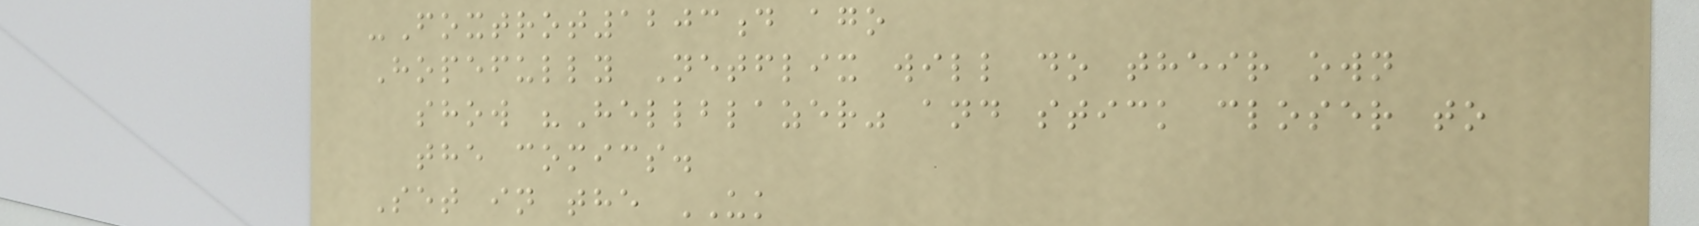-Foxtrot1203d ago
Hopefully Netflix will do their own
show "Hellblazer" and stick closer to
the comics.
Set in the UK
